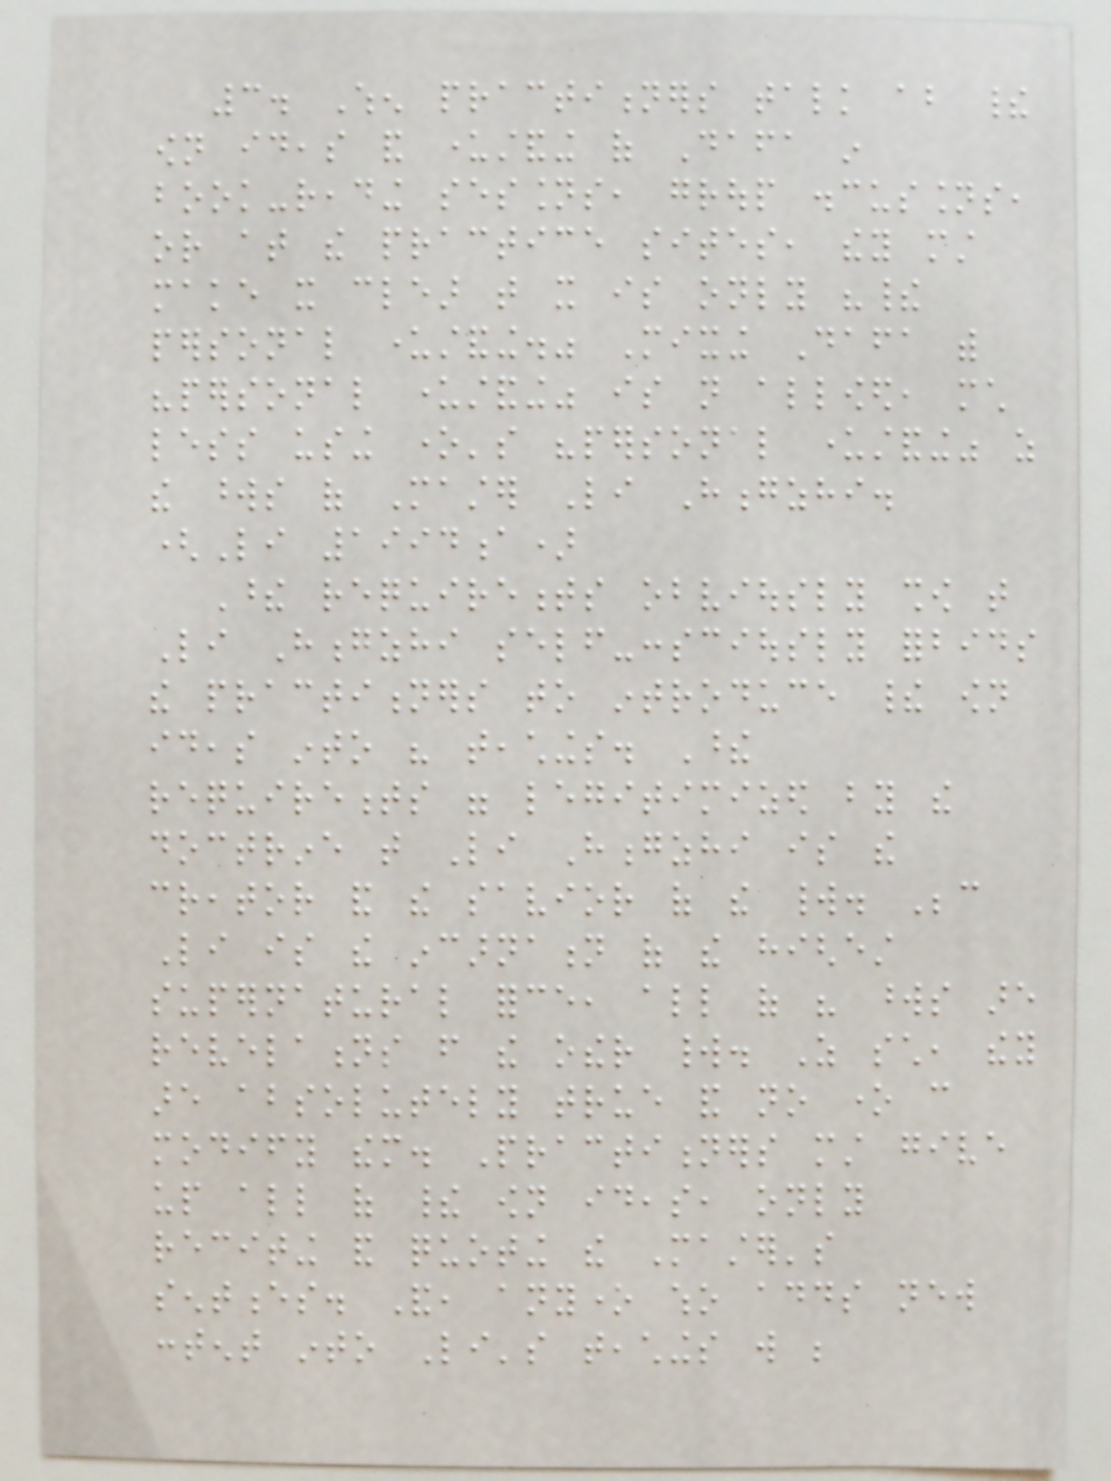3. When practitioners talk about their
own ideas and understanding of Dafa in
book-reading sessions, group discussions,
or at the practice sites, they must
make it clear that it is only "their
personal understanding." Mixing Dafa with
"personal understanding" is not allowed, much
less using one's "personal understanding" as
the words of Master Li Hongzhi.
(Li 1994a)
These requirements obviously show that
Li Hongzhi self-consciously forbids
the practitioners to introduce their own
ideas into his teachings. These
requirements were legitimized by the
doctrine that Li Hongzhi is the
creator and the savior of the world. Because
Li is the incarnation of the highest
supernatural force, all of his words are
revelations from the other world. As such, they
are absolutely true and no one can
modify them. Practitioners must give
up all of their own ideas, only
reciting and quoting the Master's
sentences. And, anyone who adds new
content into Li's teachings will be
